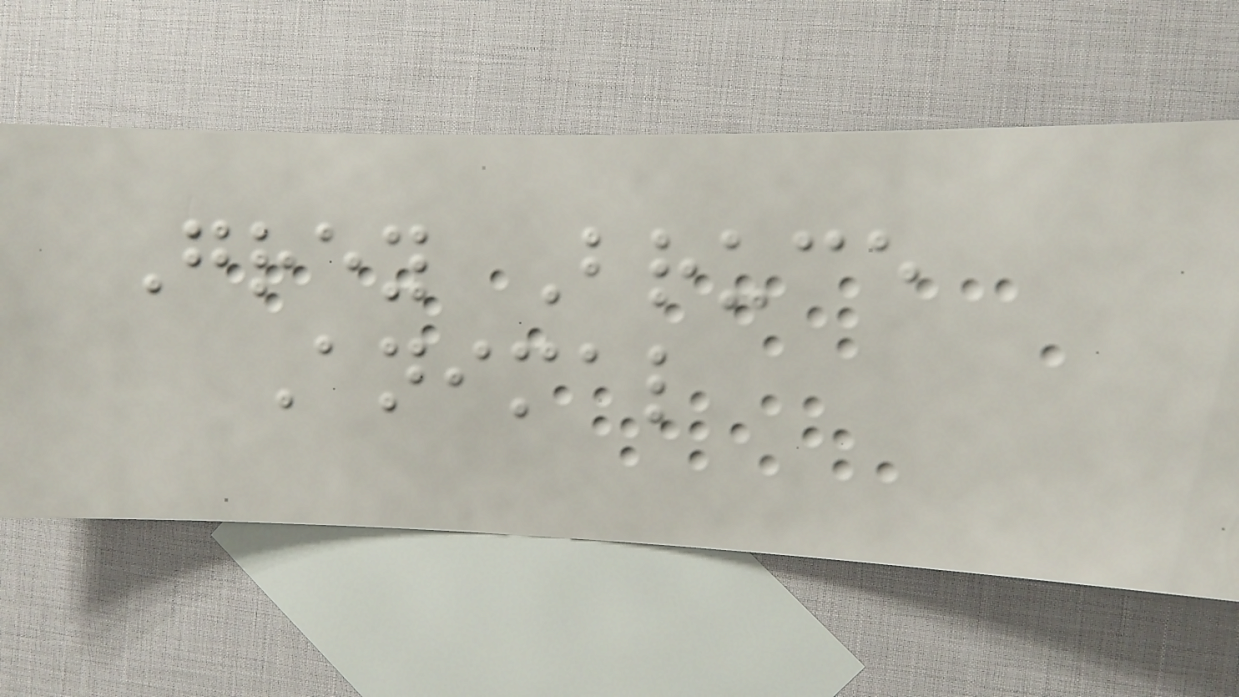Grey Bruce
Animal
